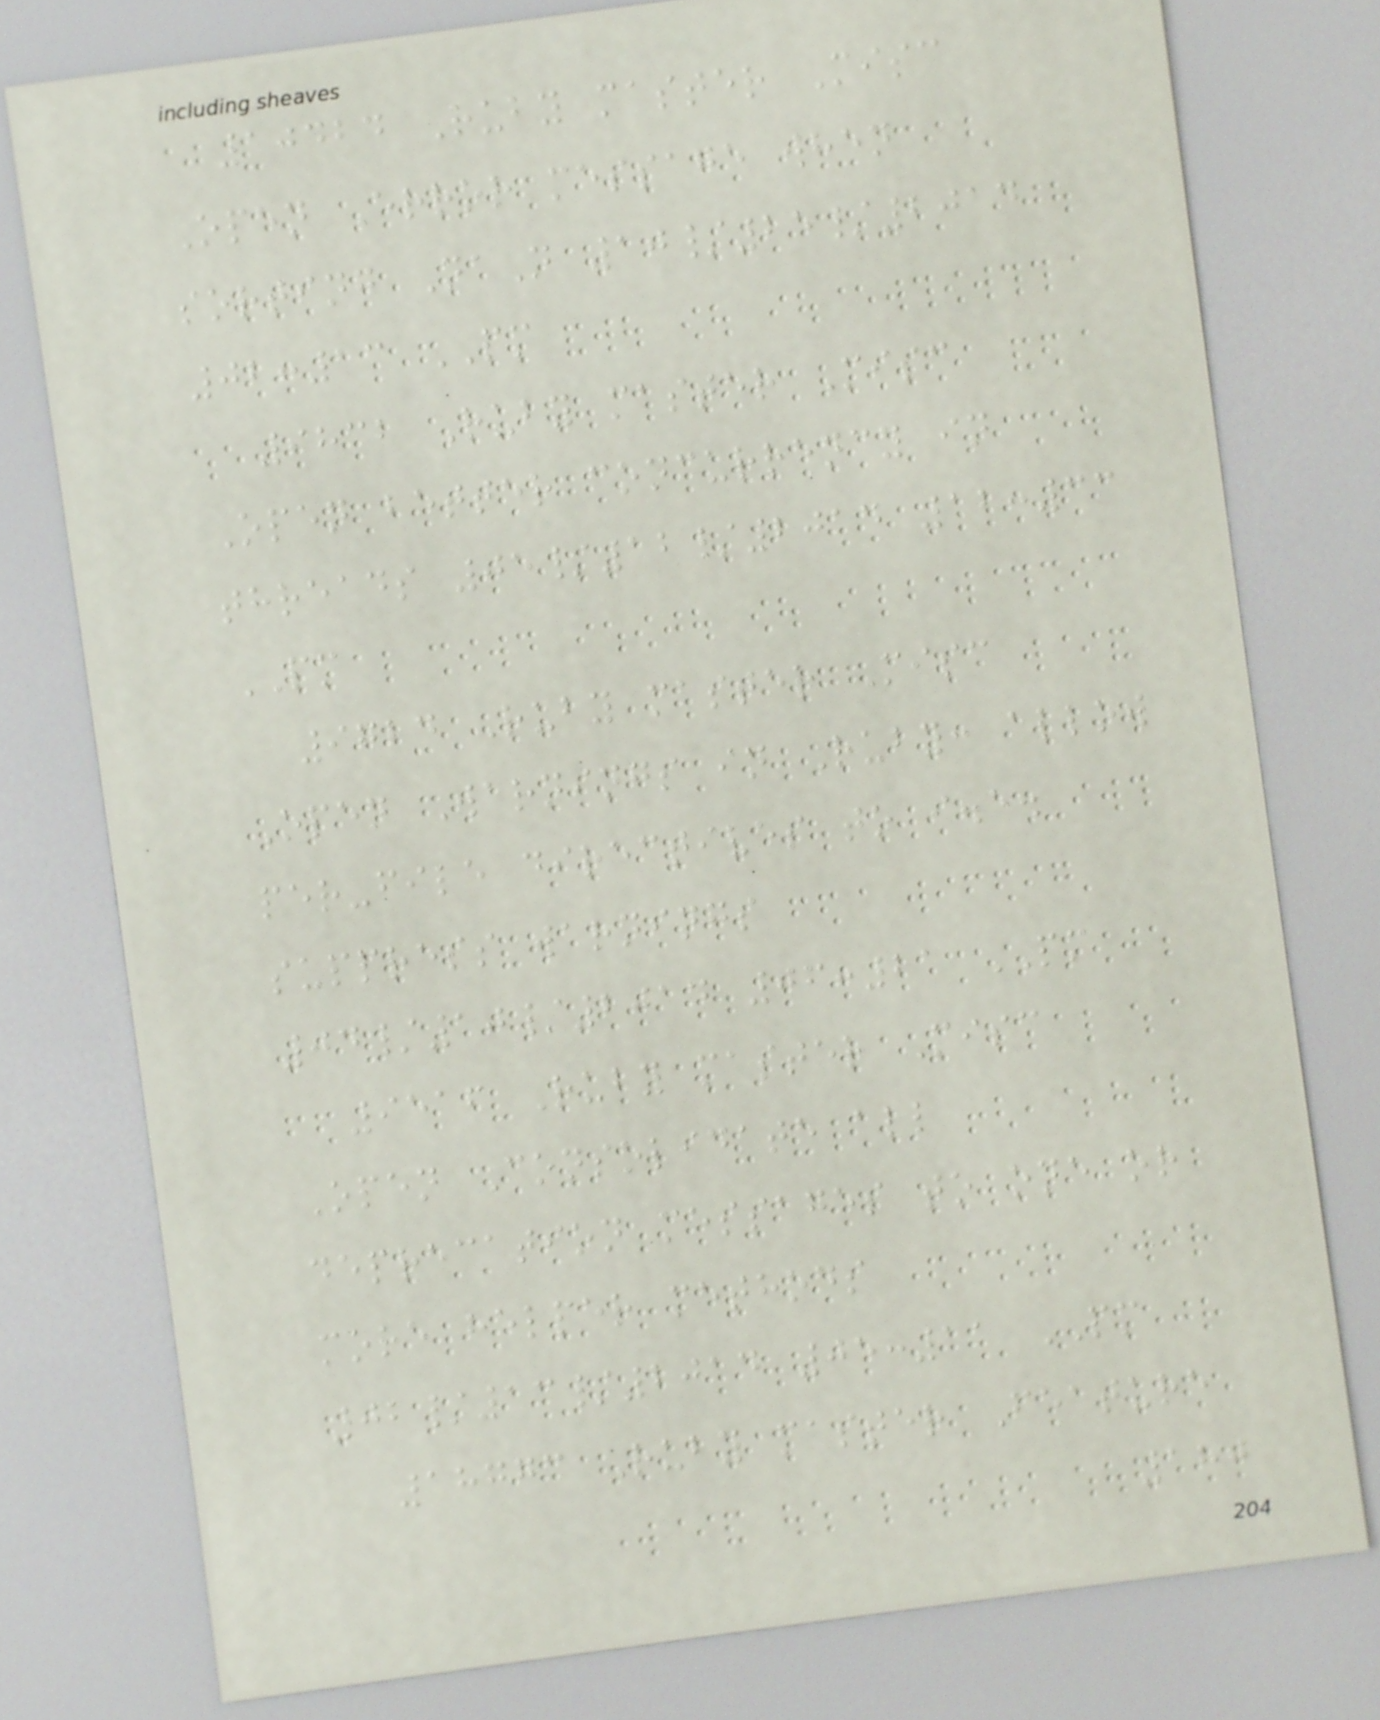10424 Ruby master Misc
Open Error message when
sorting NaN 10/25/2014
02:13 PM
9832 Ruby master Misc
Open better concurrency in
threads 05/12/2014 12:33
PM
9724 Ruby master Misc
Open Warnings in Ruby: allow
per-file directives to i.e.
suppress warnings
04/10/2014 06:21 PM
9516 Ruby master Misc
Open Consolidate all
deprecation messages to one or
more helper methods
02/13/2014 05:11 PM
18773 Ruby master Feature
180
